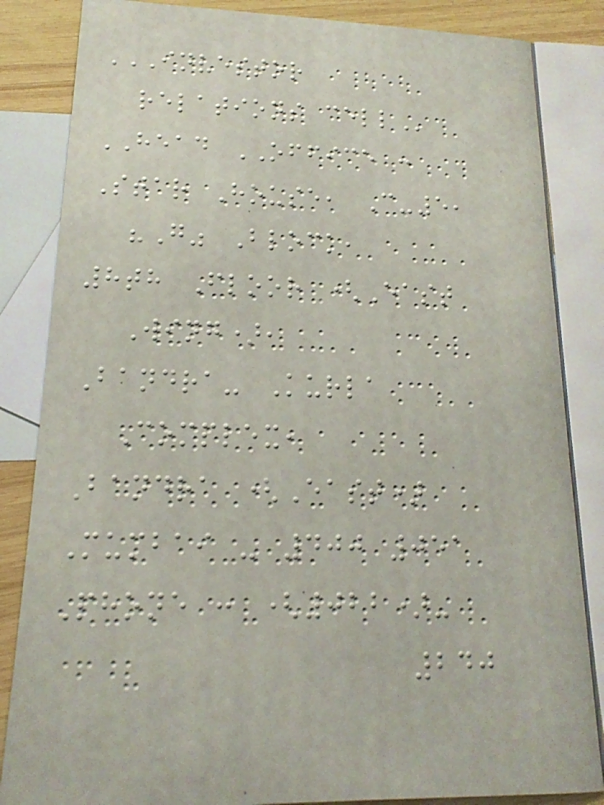INVESTOR
RELATIONS CELL
HEAD OFFICE :
Star House, C-5,
"G" Block,
8th Floor (East
Wing),
Bandra- Kurla
Complex,
Bandra (East)
Mumbai - 400 051
Phone : (022)-
240
